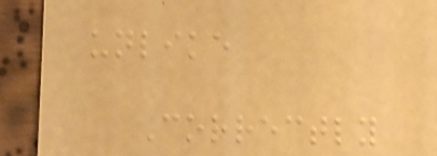unlike
Correctly
